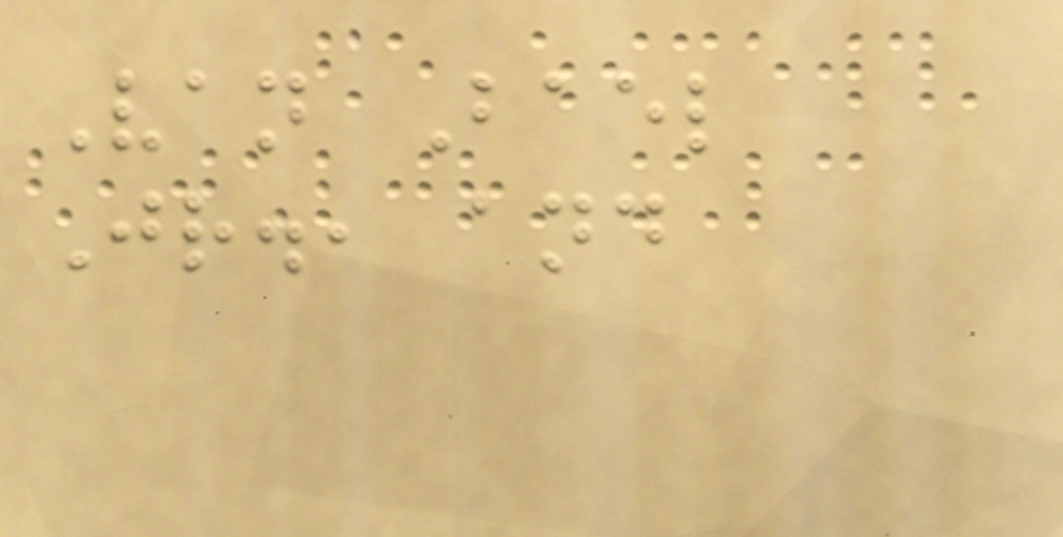Van Bael
Jr., and
